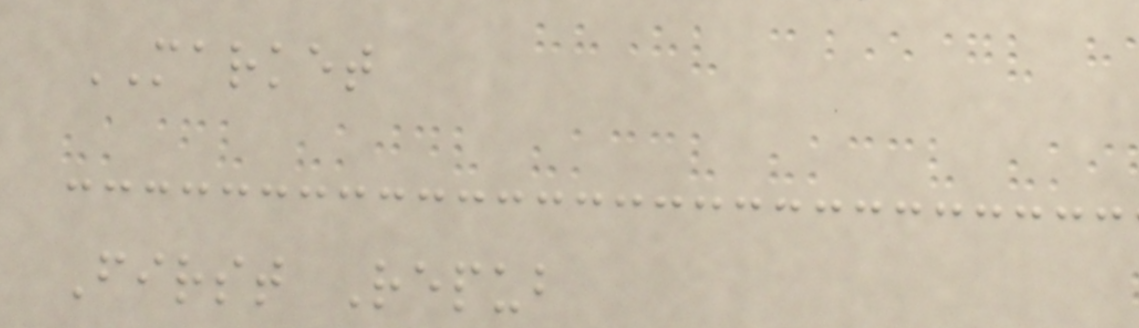MARKET
First Repub
